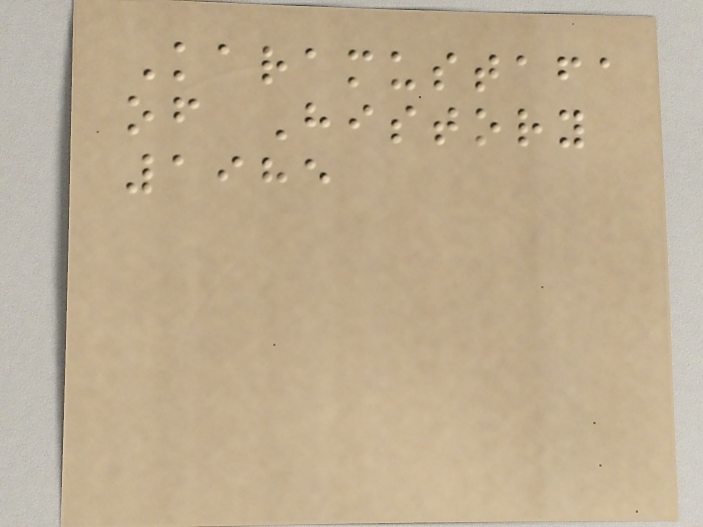Karamustafa
of History
1985
